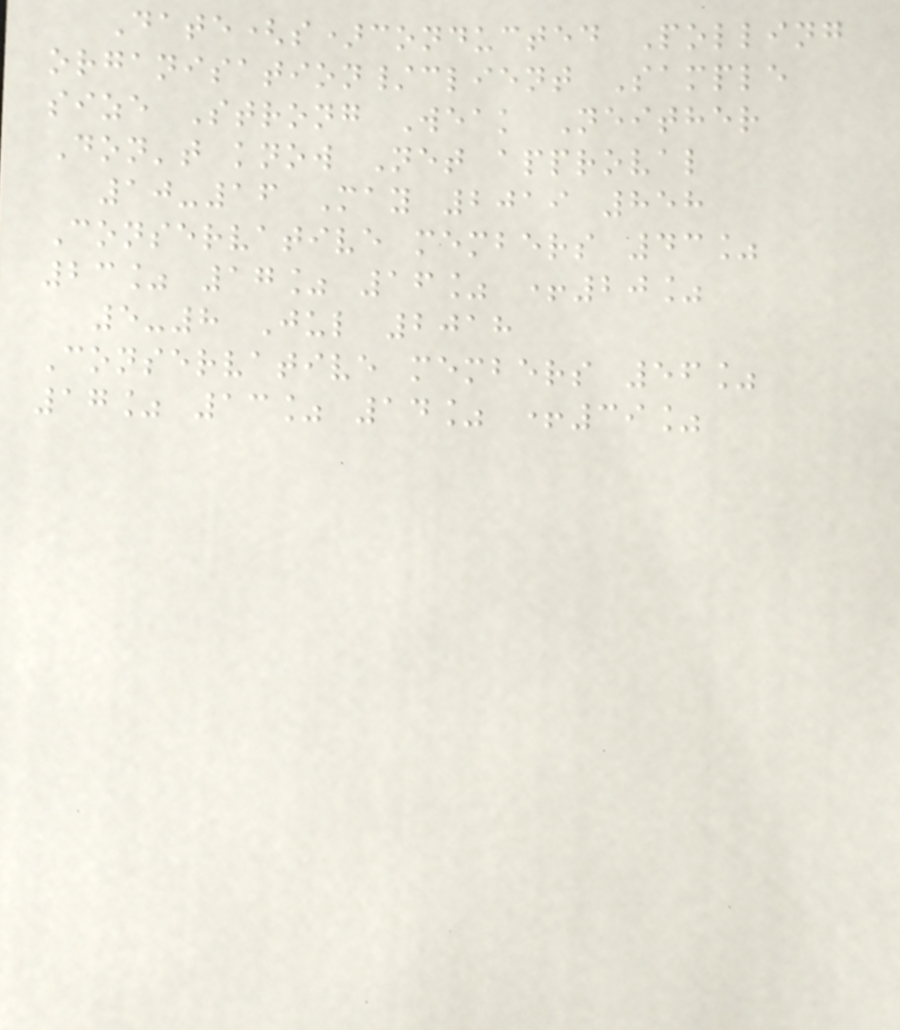Date(s)conducted Polling
organisation/client Sample
size Strong Weak Neither
Don't know Net approval
10-16 May 2019 858
Conservative members 43%
23% 17% 16% +20%
5-8 Jul 2018
Conservative members 56%
17% 13% 14% +39%
